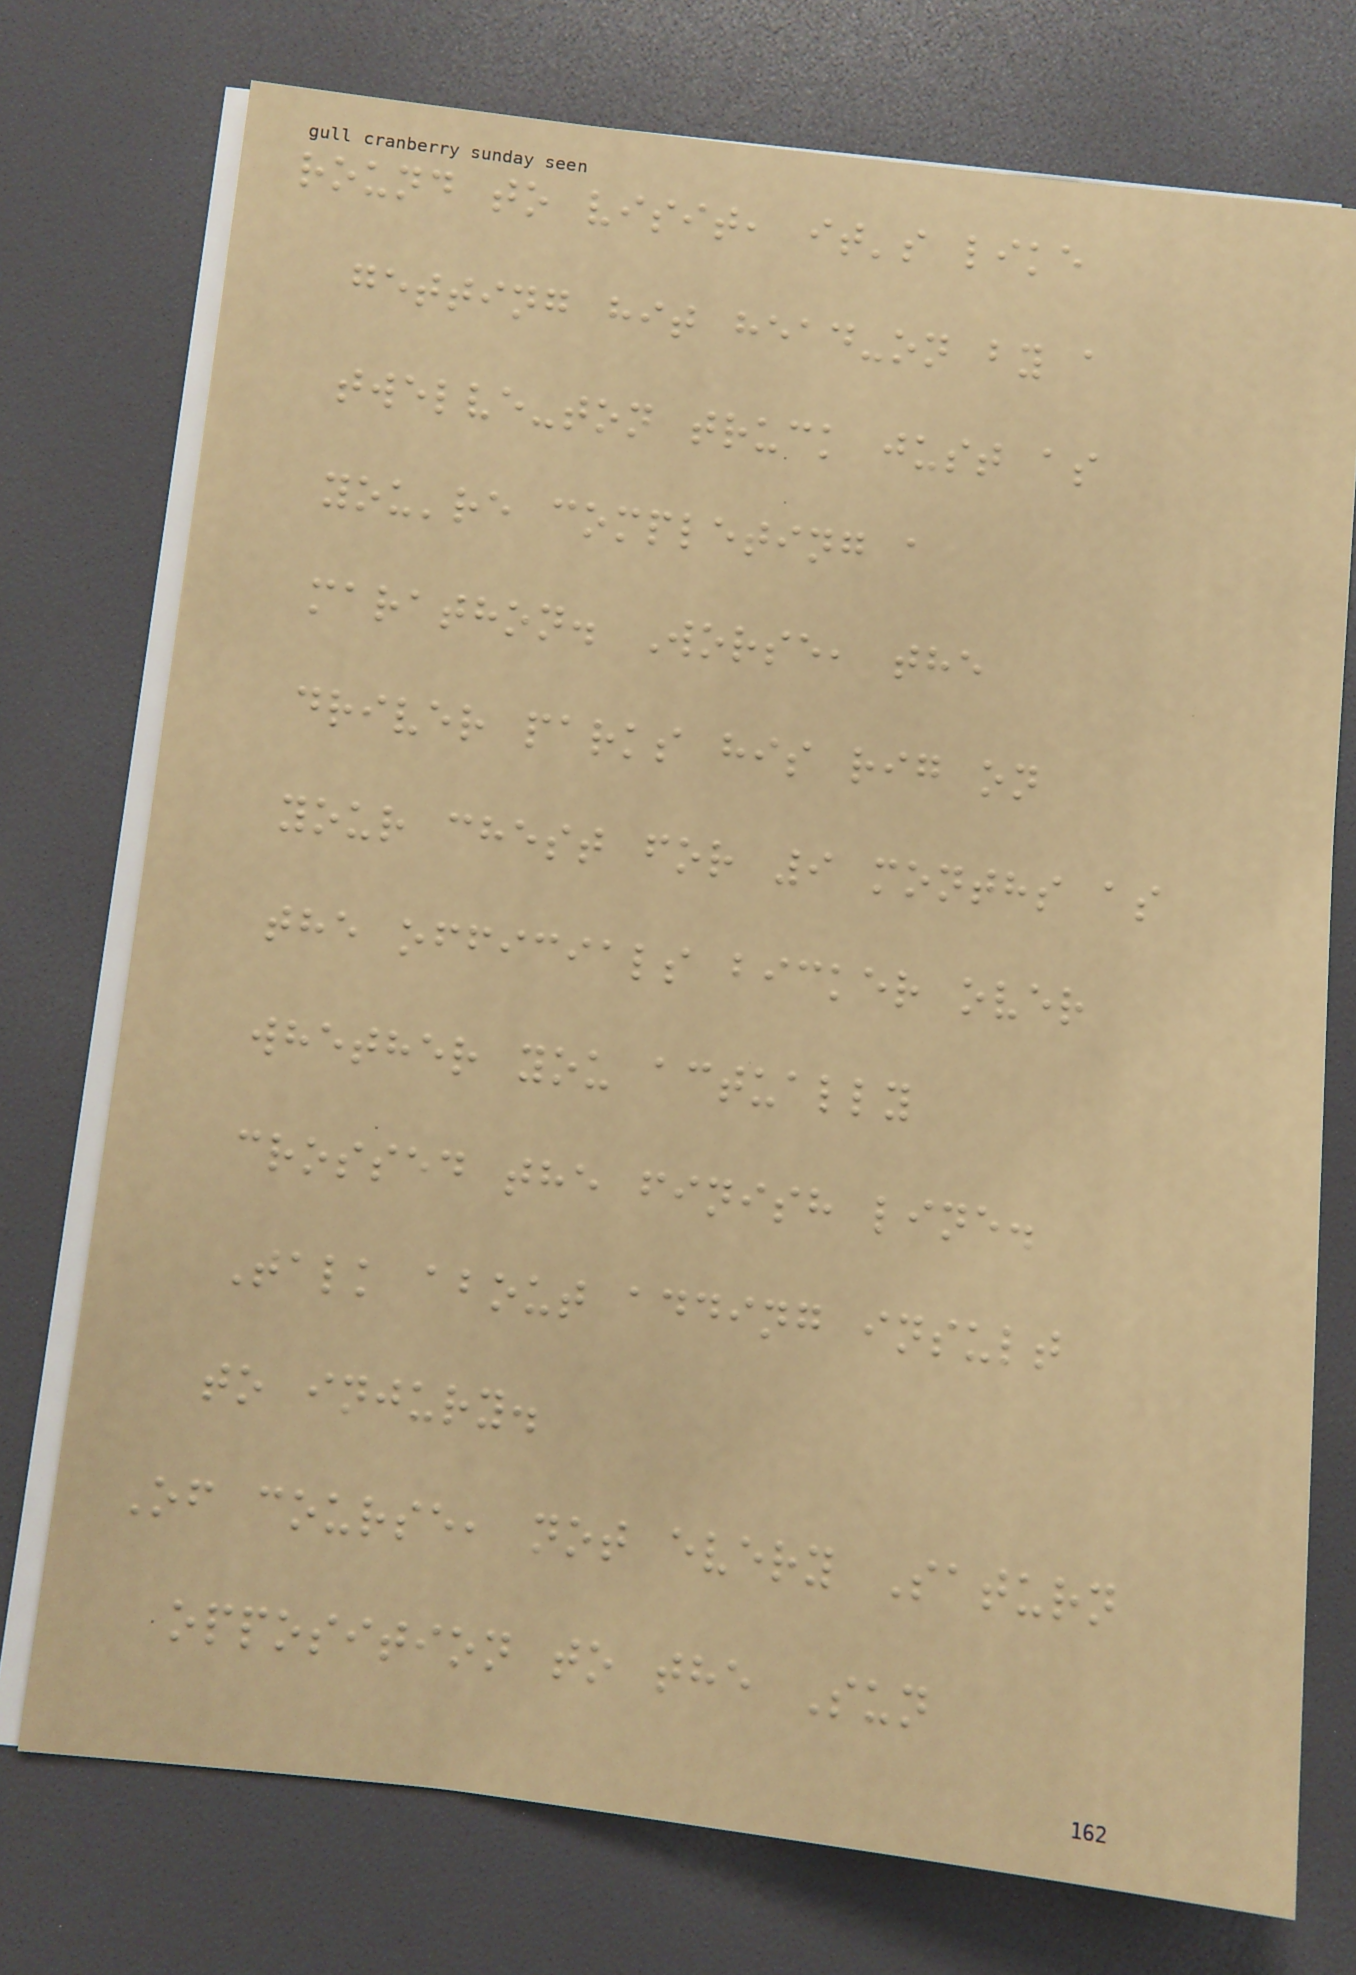round to visit, it's like
getting hit head-on by a
twelve-ton truck just as
you're completing a
marathon. Worse, the
driver parks his rig on
your chest for 9 months as
the officials bicker over
whether you actually
crossed the finish line.
Talk about adding insult
to injury.
Of course, not every Saturn
opposition to the Sun
